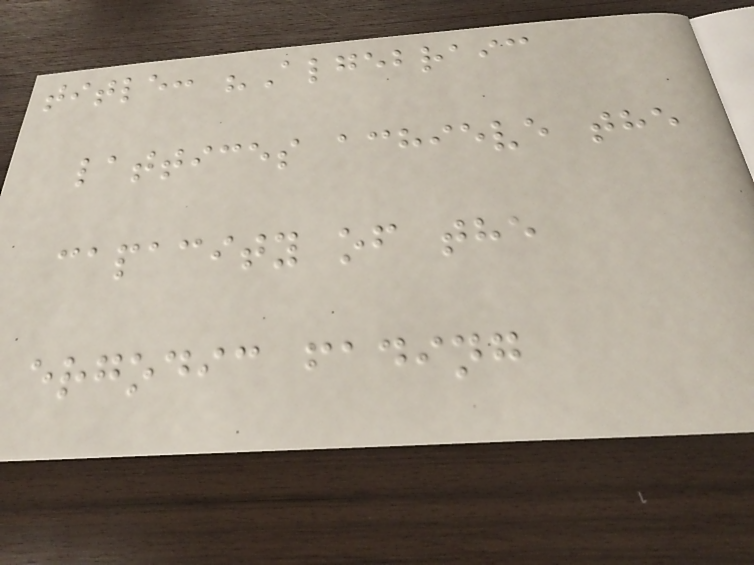title: "Algebraic
lattices achieve the
capacity of the
ergodic fading
